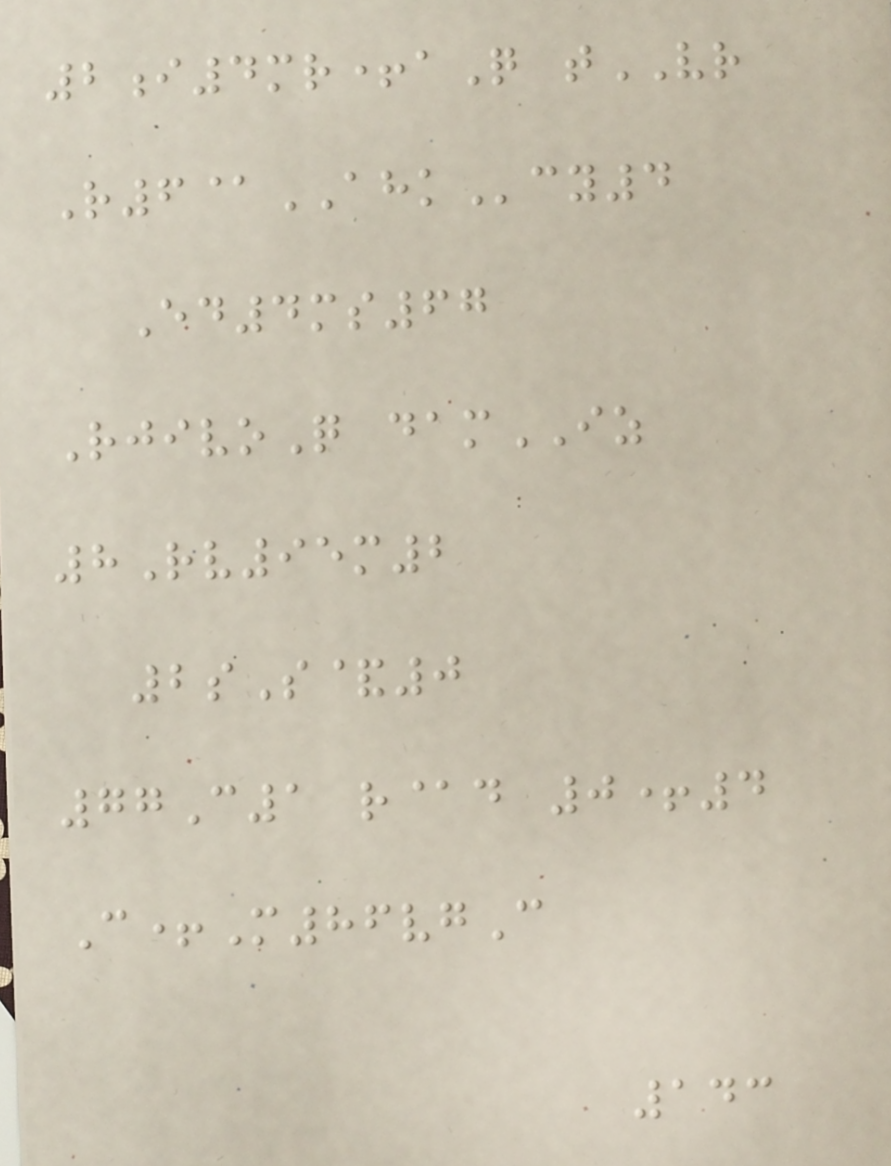2i4mr+aQ tVR
R6@AHKcy4
Ed4ms67
RjivoQ damIZ
8Rv95m2
2sS&0
77C1 r@d 0+4
C+M86vgC
143
